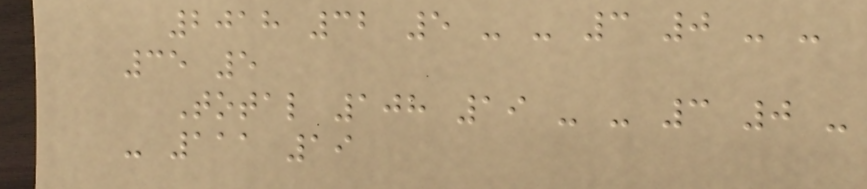2018 32 5 - - 3 0 - -
35 5
Total 108 19 - - 3 0 -
- 111 19
